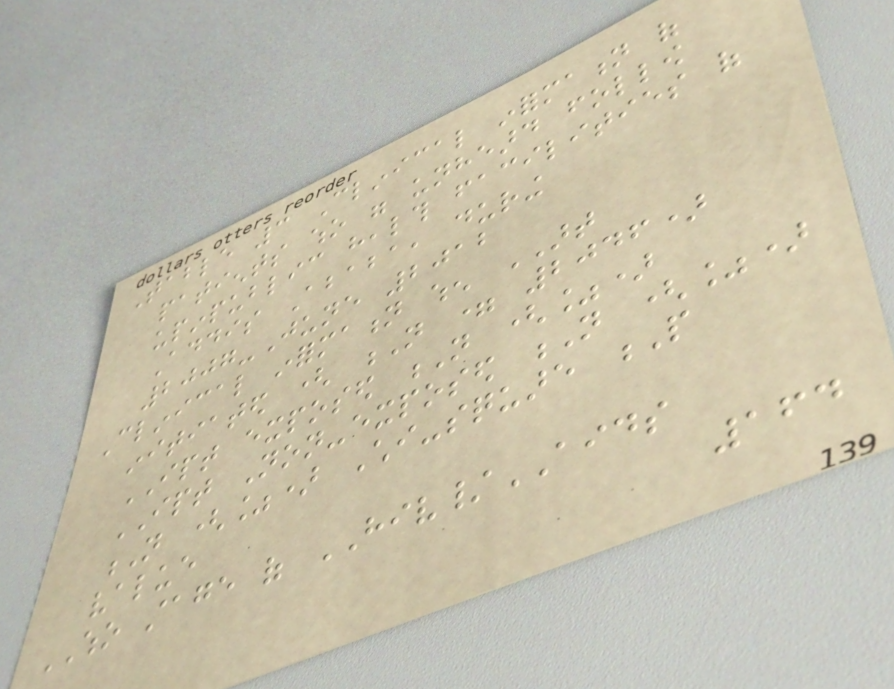Table 3 Clinical information of
patients who were unheard follow
upinpublic health facilities of
Addis Ababa, during
2007-June 2012
Clinical information when ART
initiated ( N = 2046)
IPT exposed N (%)
IPT Non-exposed N (%)
N (%) Chi-square P
value
WHO stage of HIV/AIDS
164
